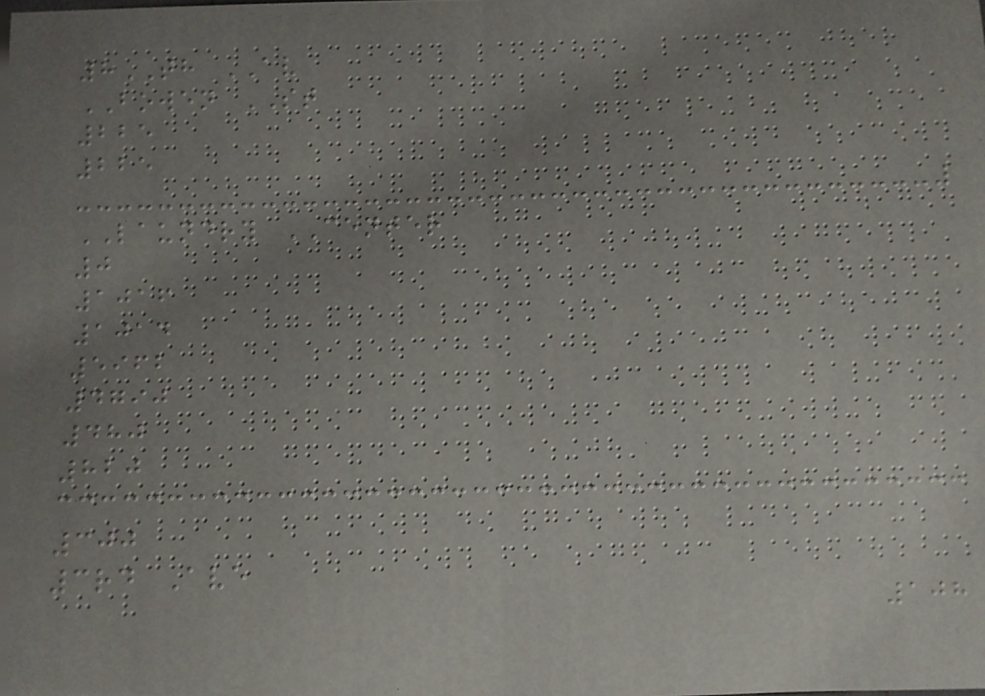8TH AV
BOWEN ST
225
225
LAUNDRY CENTER
0
1016
1014
5962
4790
480
820
300
3rd Ave
108
